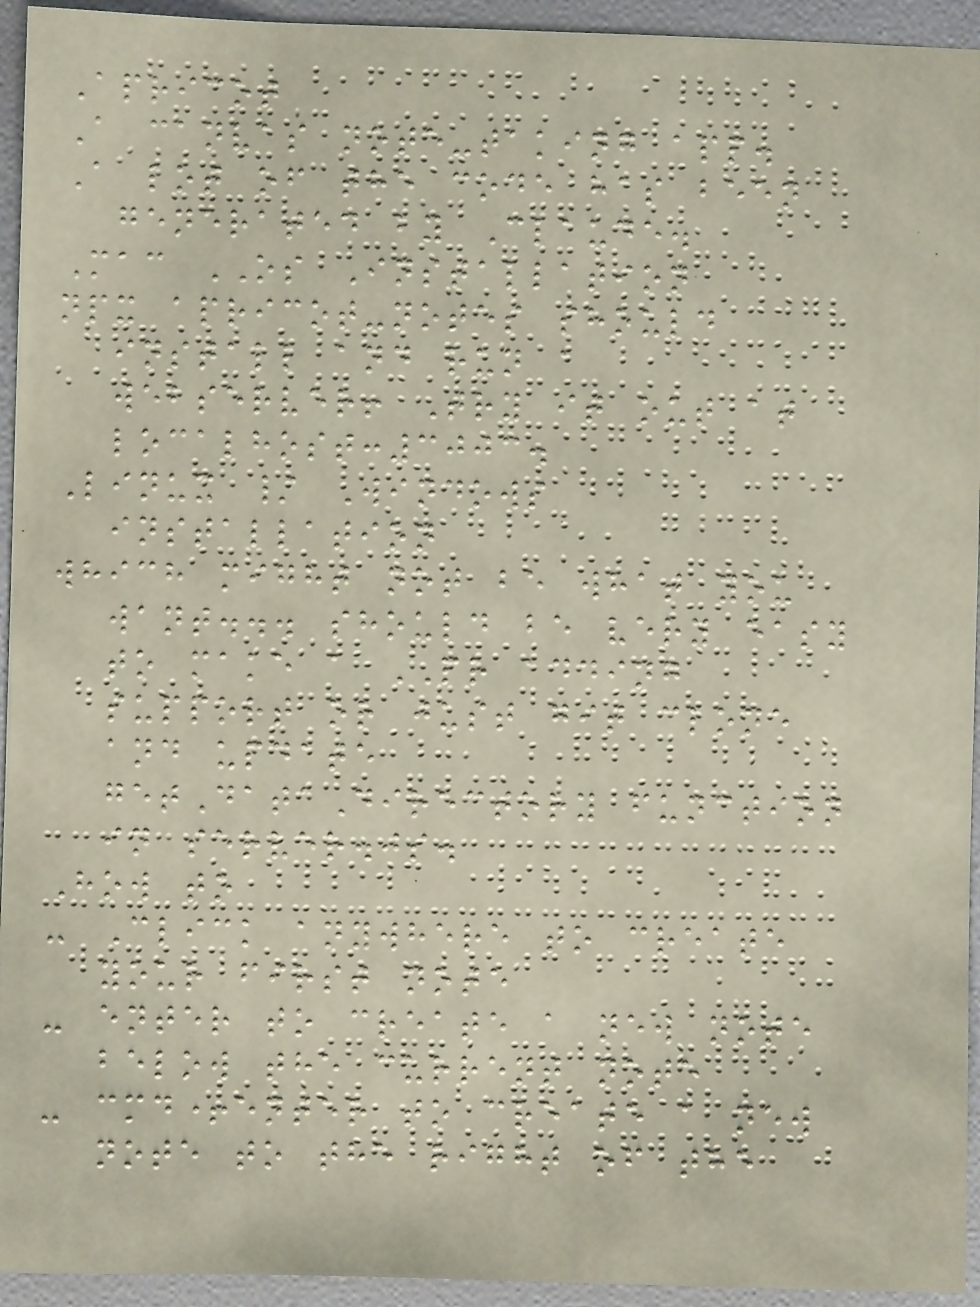Apricot
A canvas note-taking app.
A lot of the code has been
generated by Claude.
Mac OS Installation
npx apricot-notes should
install and run a
webserver! Try it out at
localhost:3003.
Linux / Windows
installation
which might not be what you
want... should be very easy
to make a PR adding
support or just git clone
and update
getDataDirectory function
in server.js.
How to
- Click anywhere to create
your first note
- enter to create a new note
below the current note
- cmd+enter to create a new
note to the right of the
